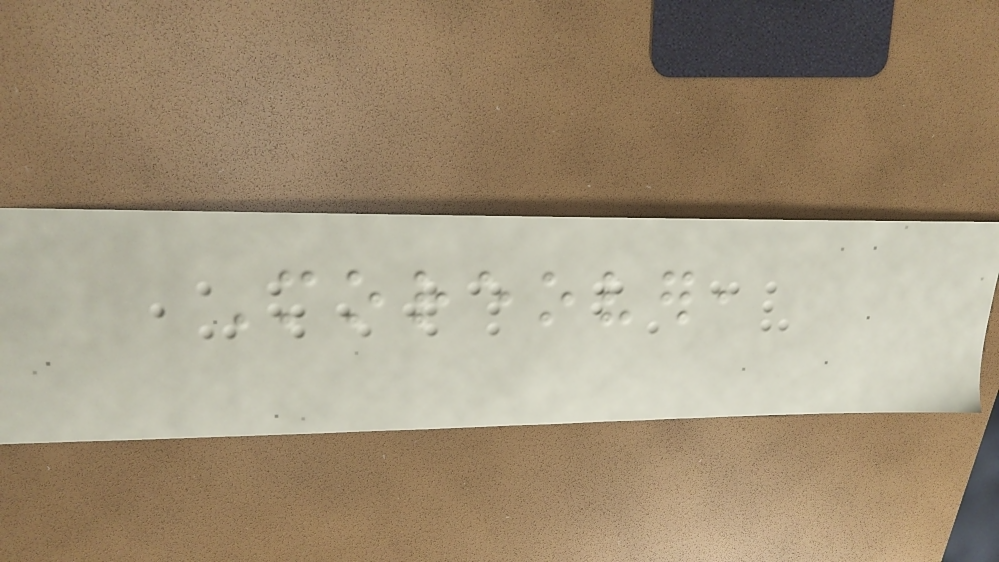Moreover,
